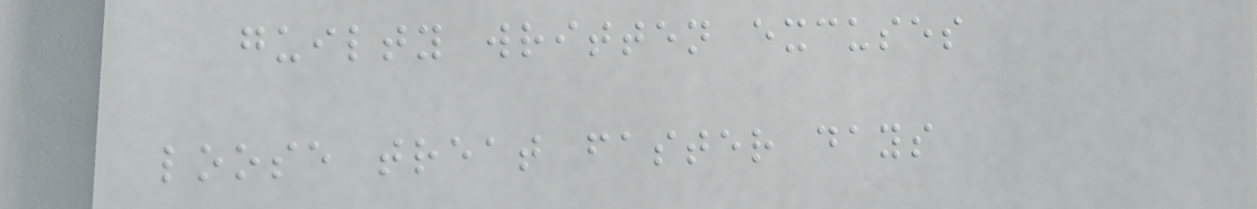guilty written excuses
loose treat faster days
